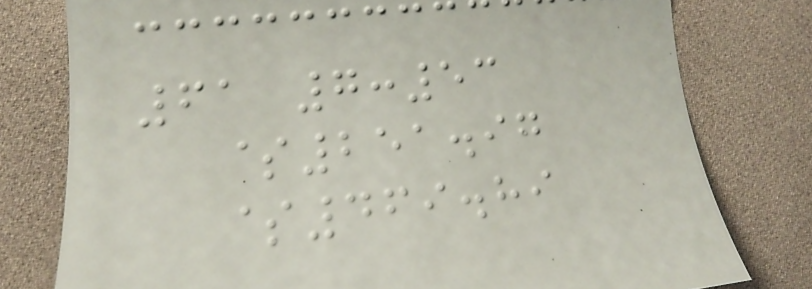61 7:53
$251.97
$469.89
